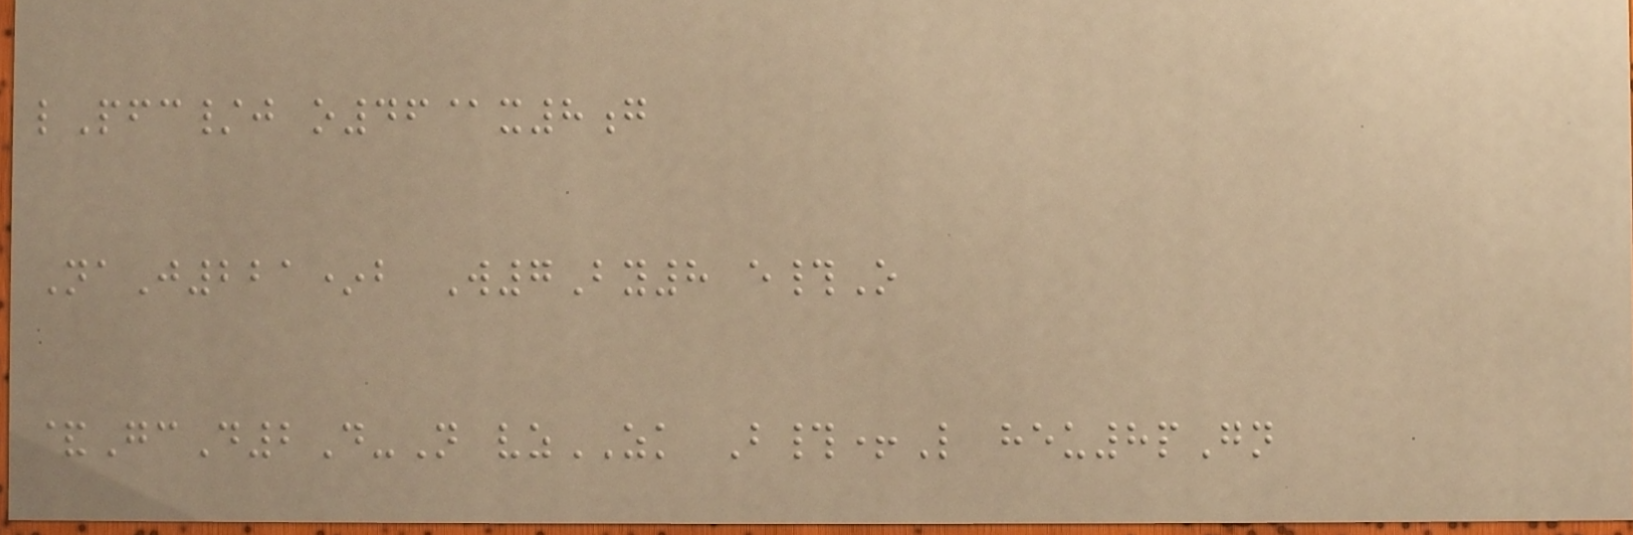lPfc/j o46@x8g
NaJ221*b W7By8 e#O
&GcD2D-N vzZK B#+L heu8pGn
